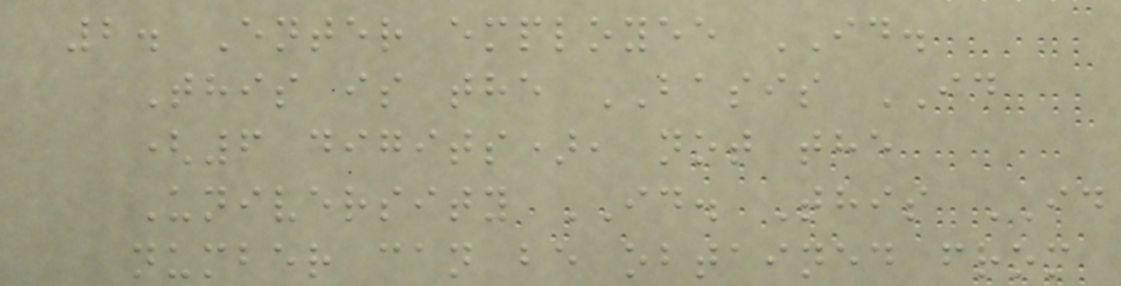2. Enter employee ID.
This is the BASIS ID
(6 digits), not the
University ID. This ID
number can be obtained from
